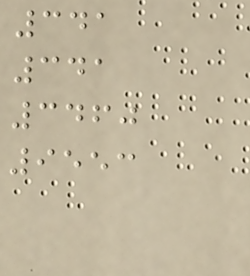341
341
3460
9553
